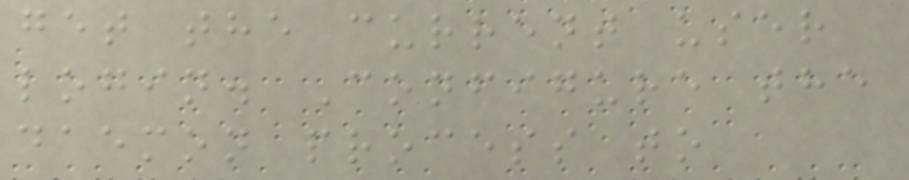get the current user
login. Configure the
daemon process to
